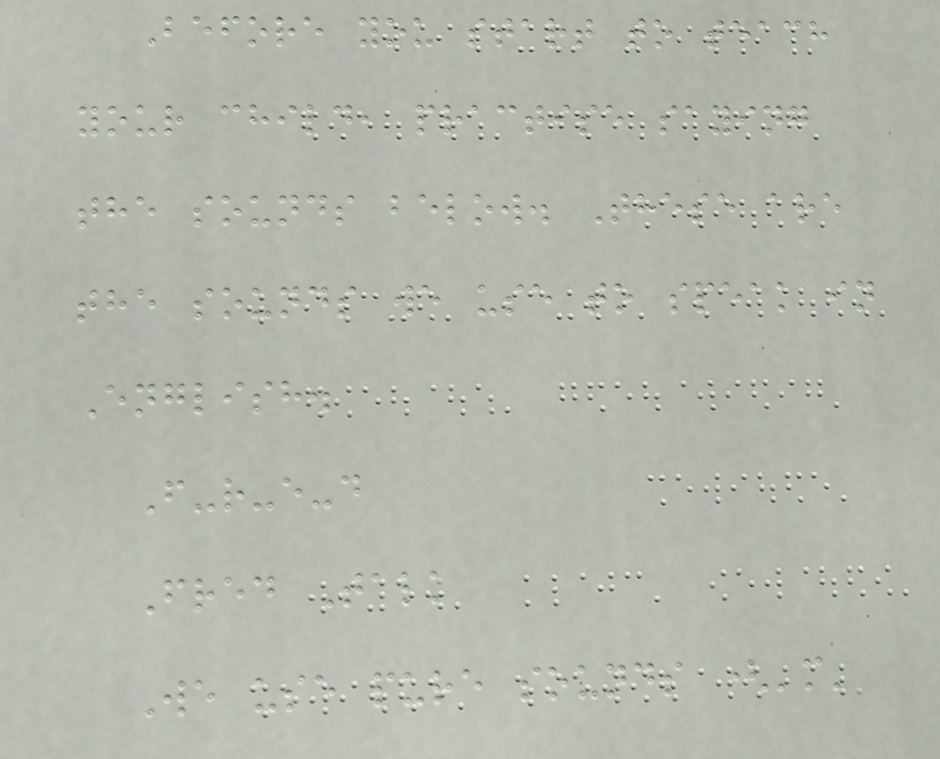Before you start to teach
your child, practise saying
the sounds below. These are
the sounds we use to speak in
English.
F-r-e-d
Fred Talk
We use pure sounds ('m'
